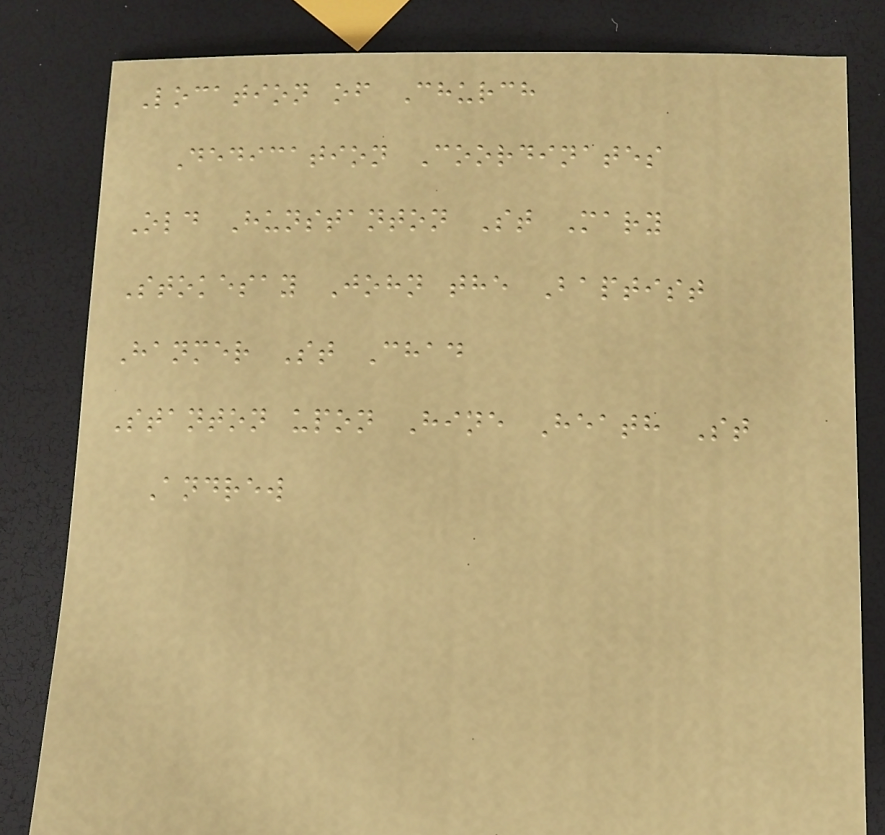Location of Church
Dedication Coordinates
Old Hunstanton St Mary
Stokesay John the Baptist
Hanmer St Chad
Stanton upon Hine Heath St
Andrew
